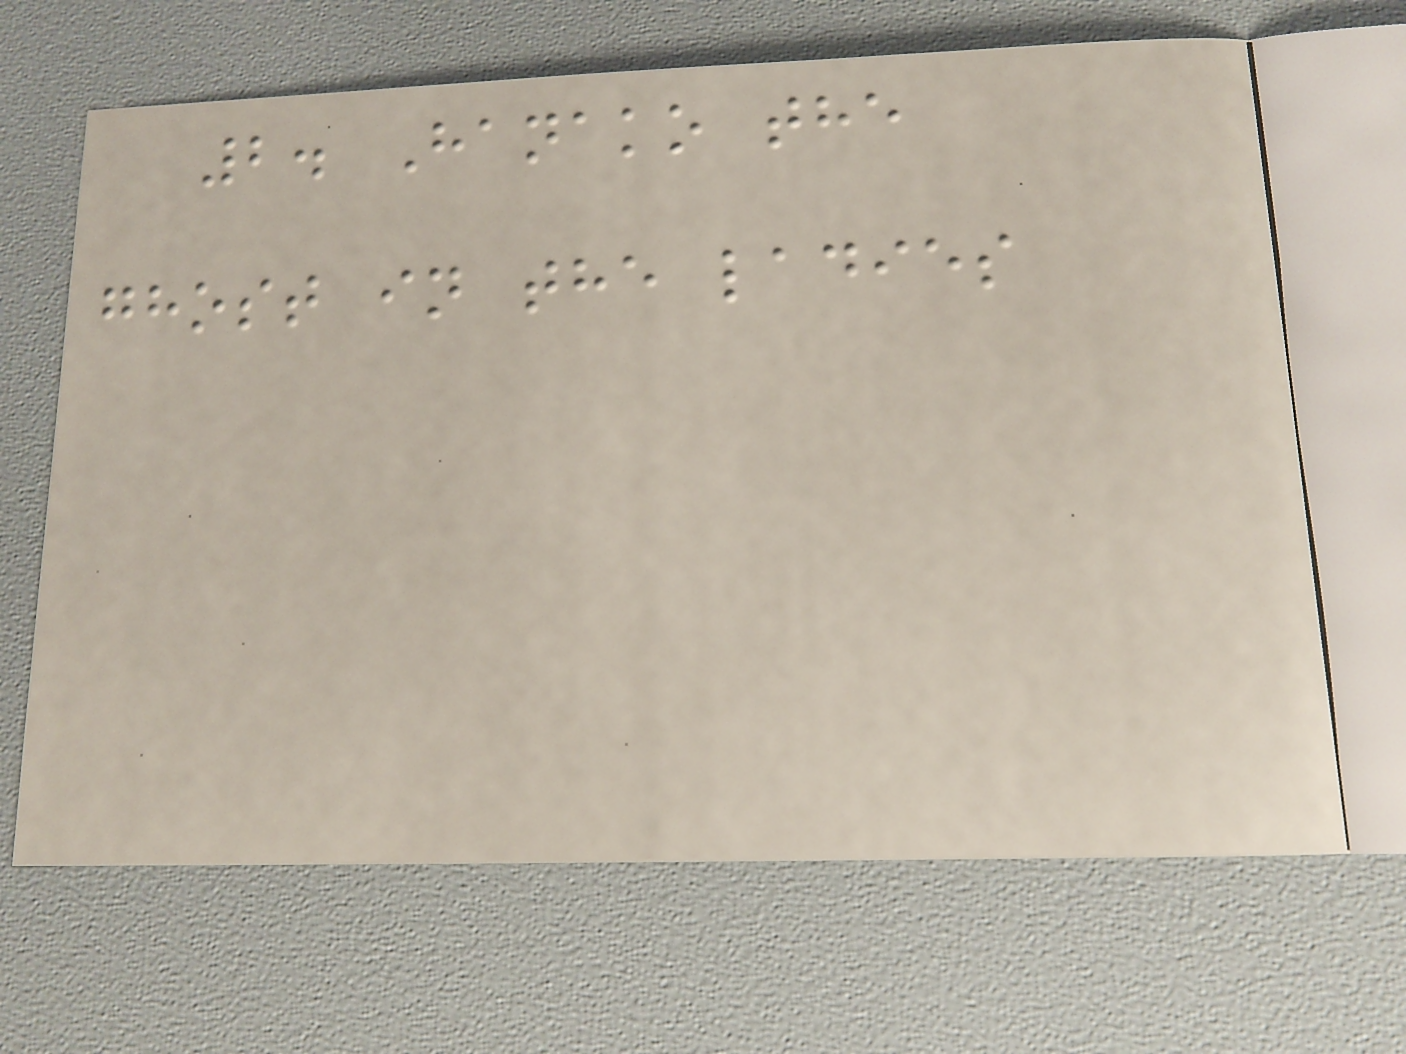2. Hanako the
ghost in the ladies
